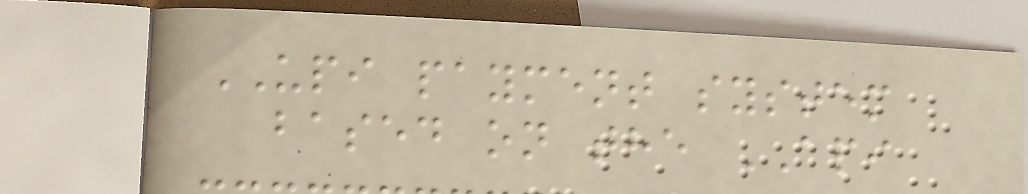UPI payment system
based on the API
